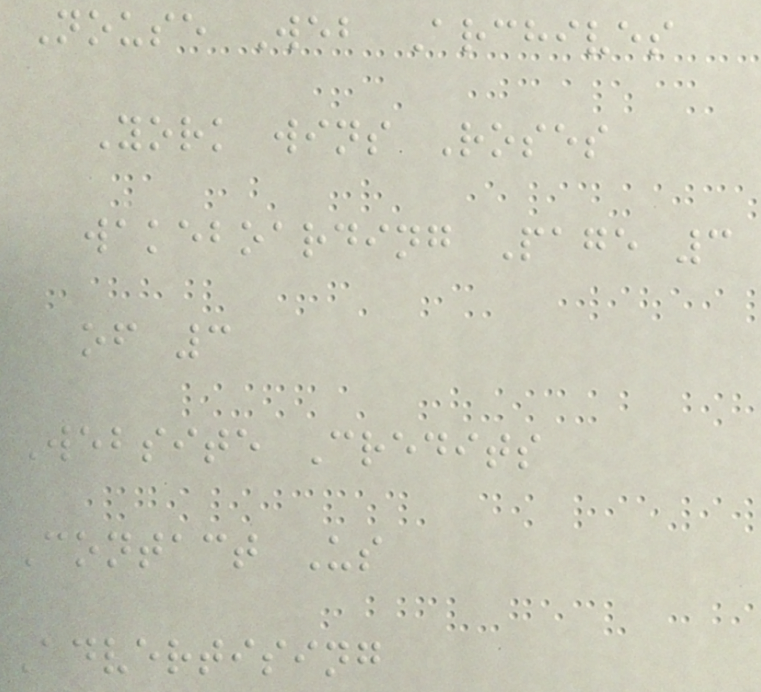Nouse Web Archives
York wins Roses
wakeboarding Page 3
of 3
Website Credits
Contact Us
Advertising
